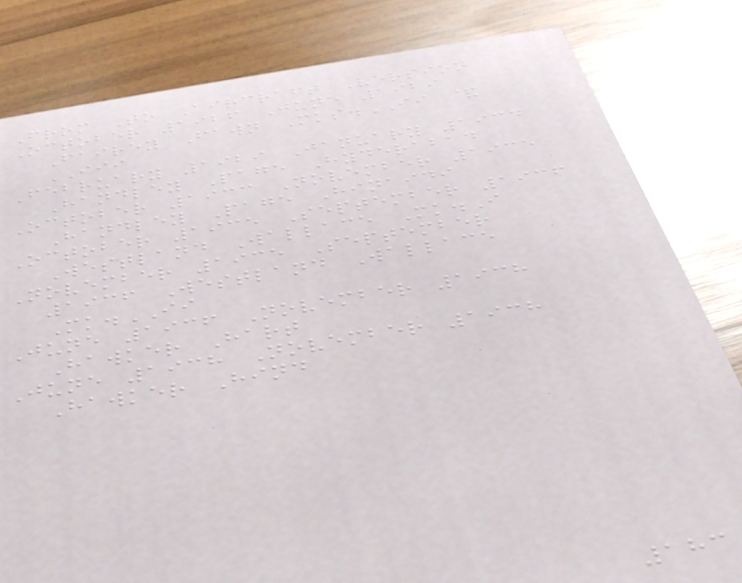From To Aircraft Version
October 1926 June 1929
Fairey Fawn Mks.II &
III
February 1929 January 1934
Handley Page Hyderabad
October 1933 November 1935
Handley Page Hinaidi
October 1935 September 1936
Westland Wallace Mk.I
November 1935 September
1936 Westland Wallace
Mk.II
June 1936 November 1938
Hawker Hart
June 1938 November 1938
Hawker Hind
183
